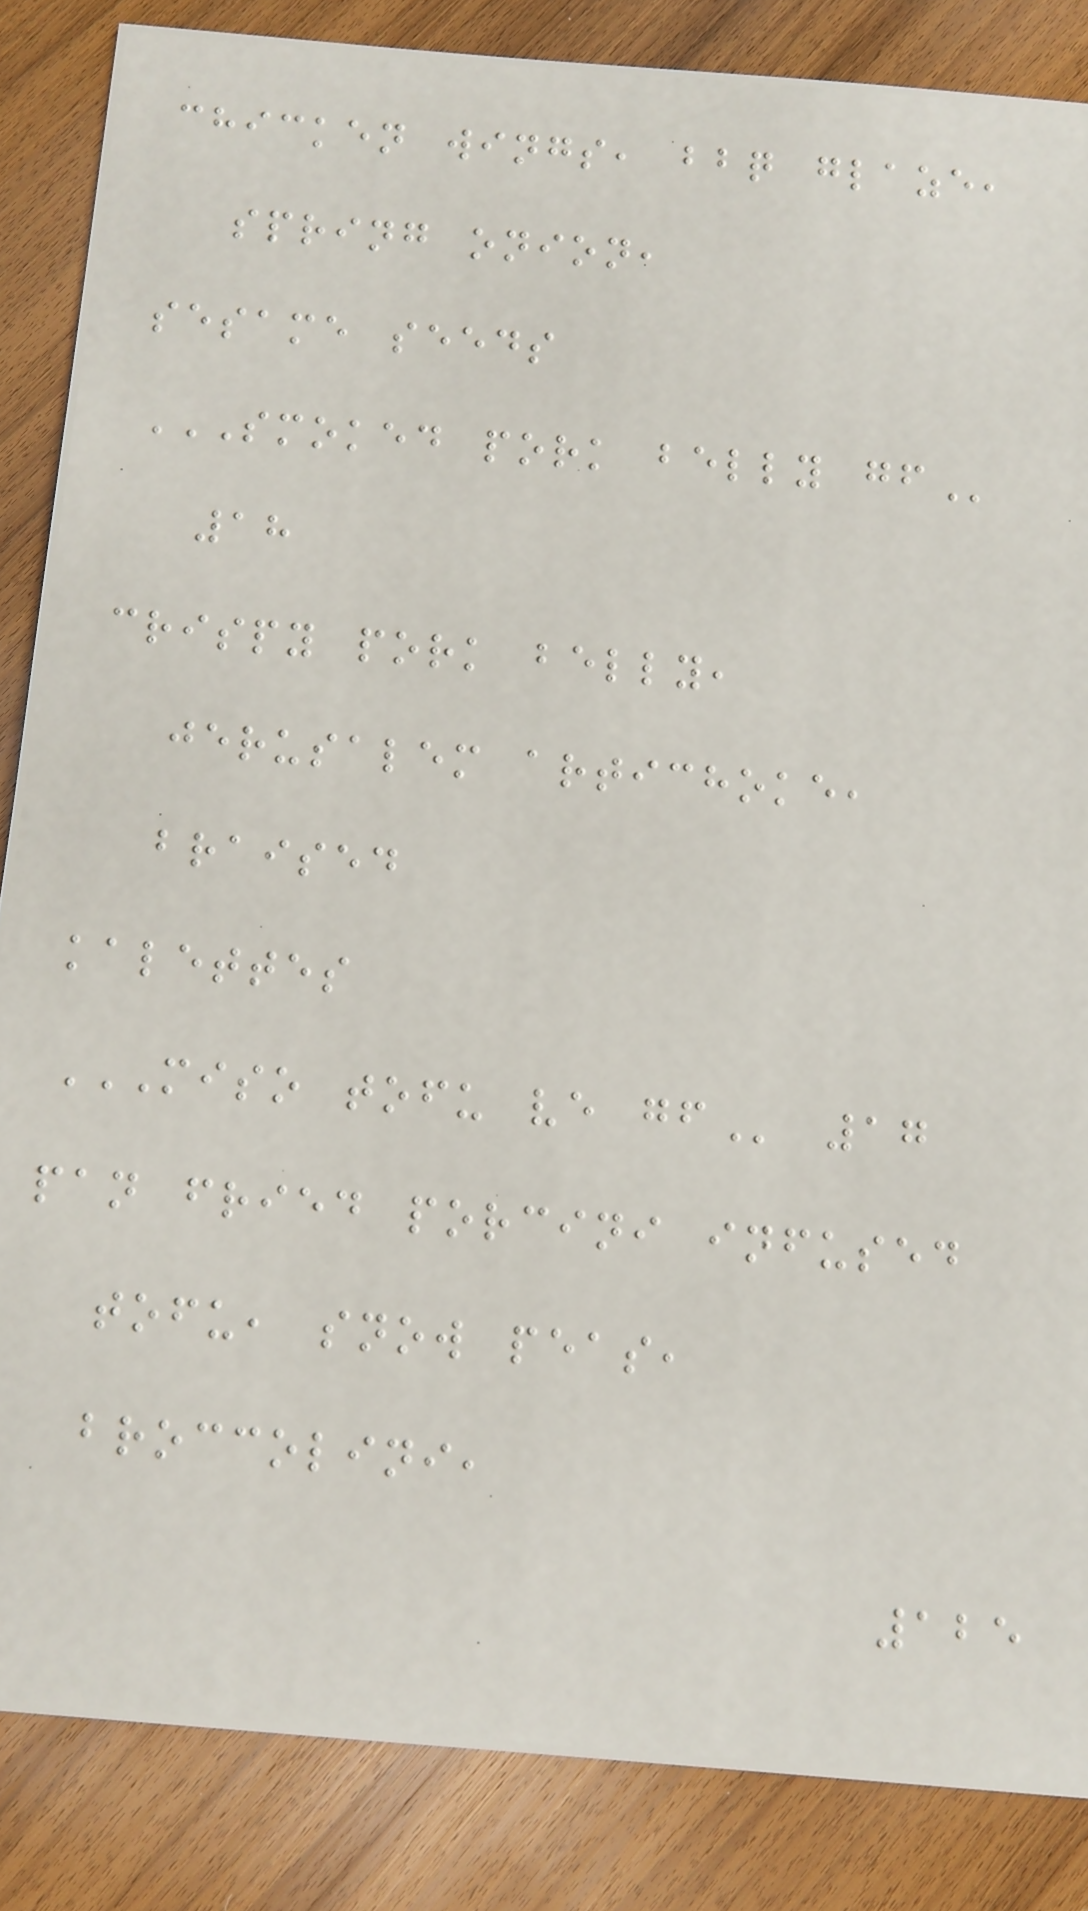chicken wings, bbq glaze,
spring onion,
sesame seeds
SMOKED PORK BELLY GF
18
crispy pork belly,
jerusalem artichoke,
braised
kalettes
MISO TOFU VE GF 17
pan fried porcini infused
tofu, snow peas,
broccolini,
125
